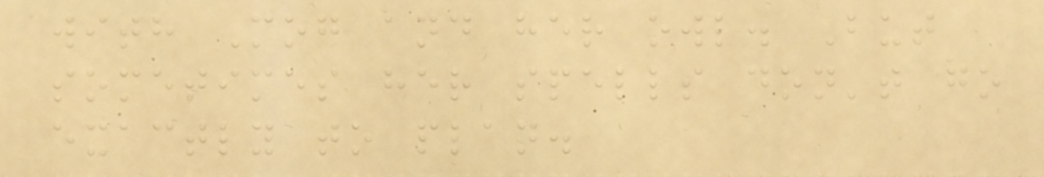with Mog and her owl. But
sometimes her spells don't go
exactly to plan.
